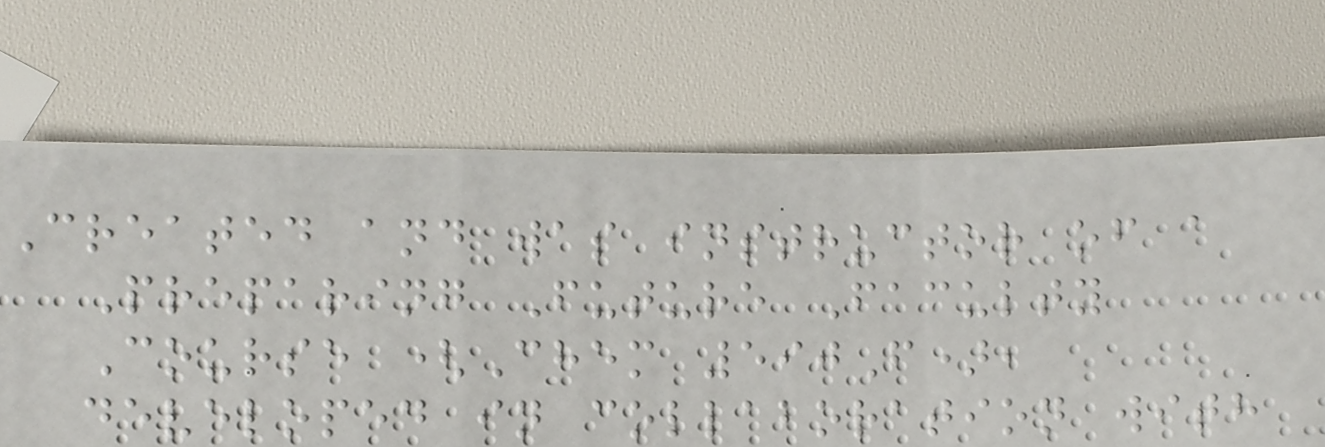Created and was instructor of a
Preparing Future Faculty
Course (Chem 590F),
developed in collaboration with
